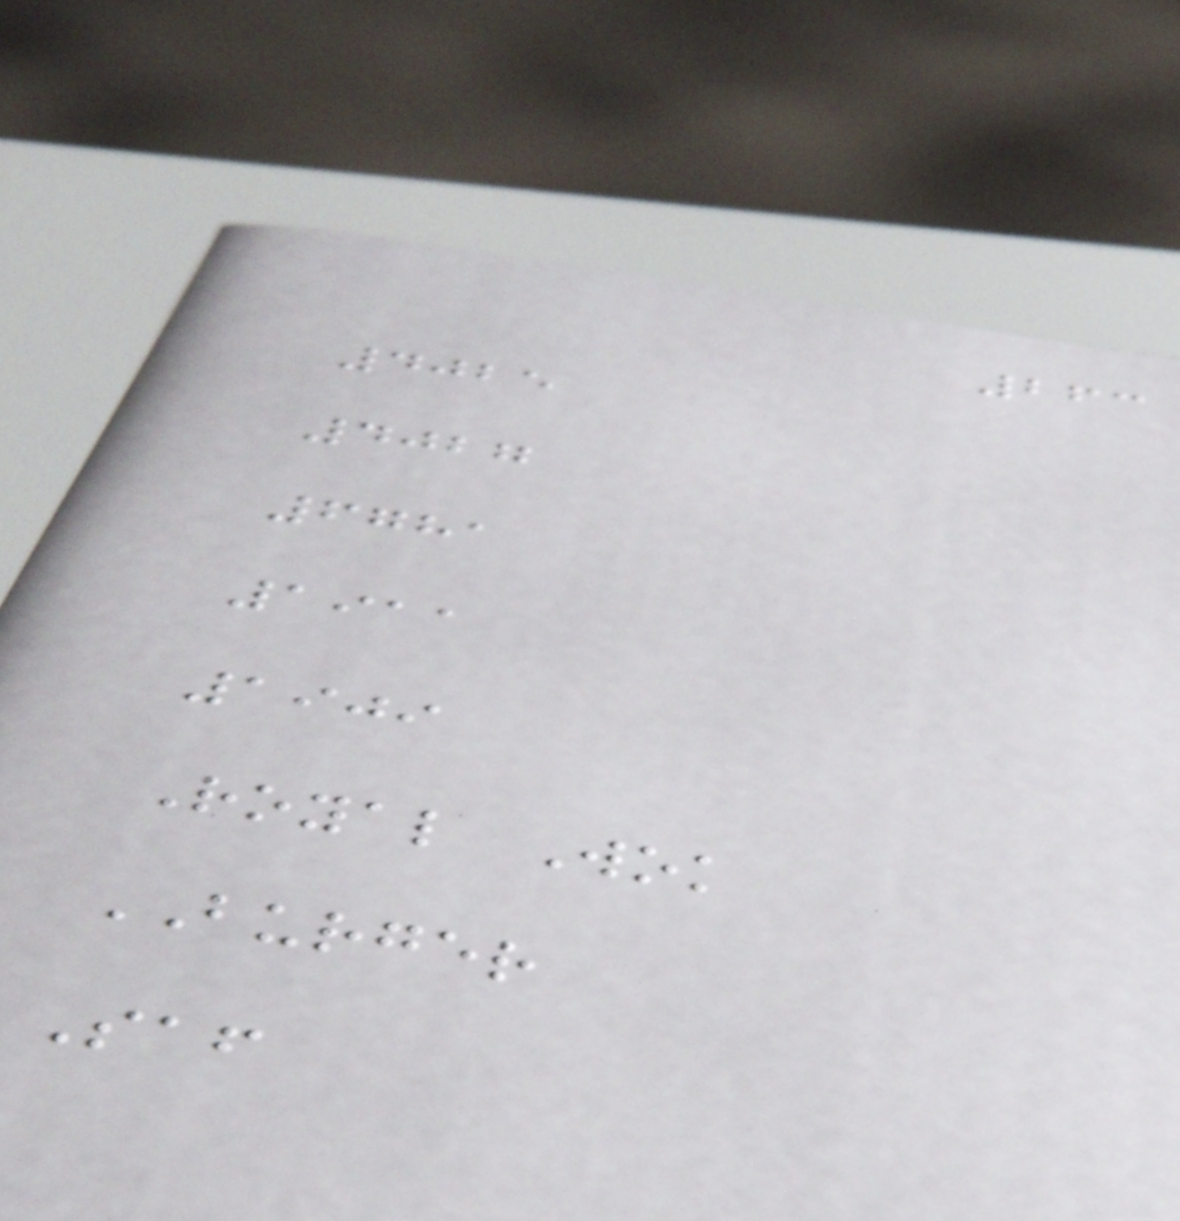263
4025
4027
6781
1911
1909
Royal Wok
BURGER
Saf
